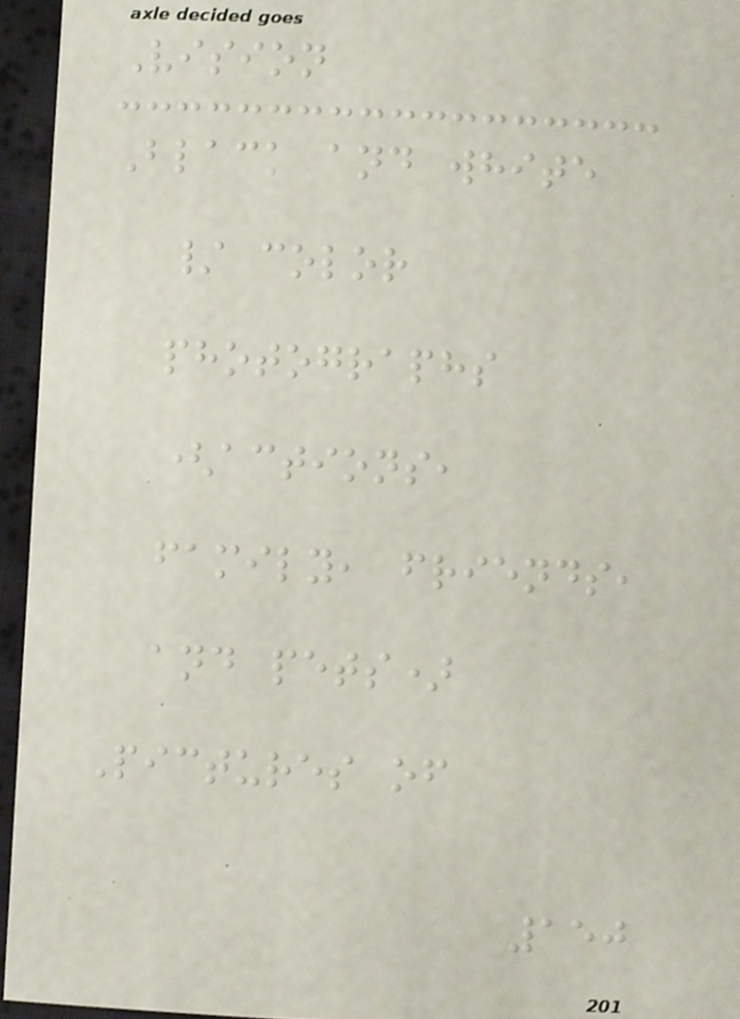Vision
Black and white
/ color
photographs
(actions,
family, friends,
and pets)
Pictures of
150
